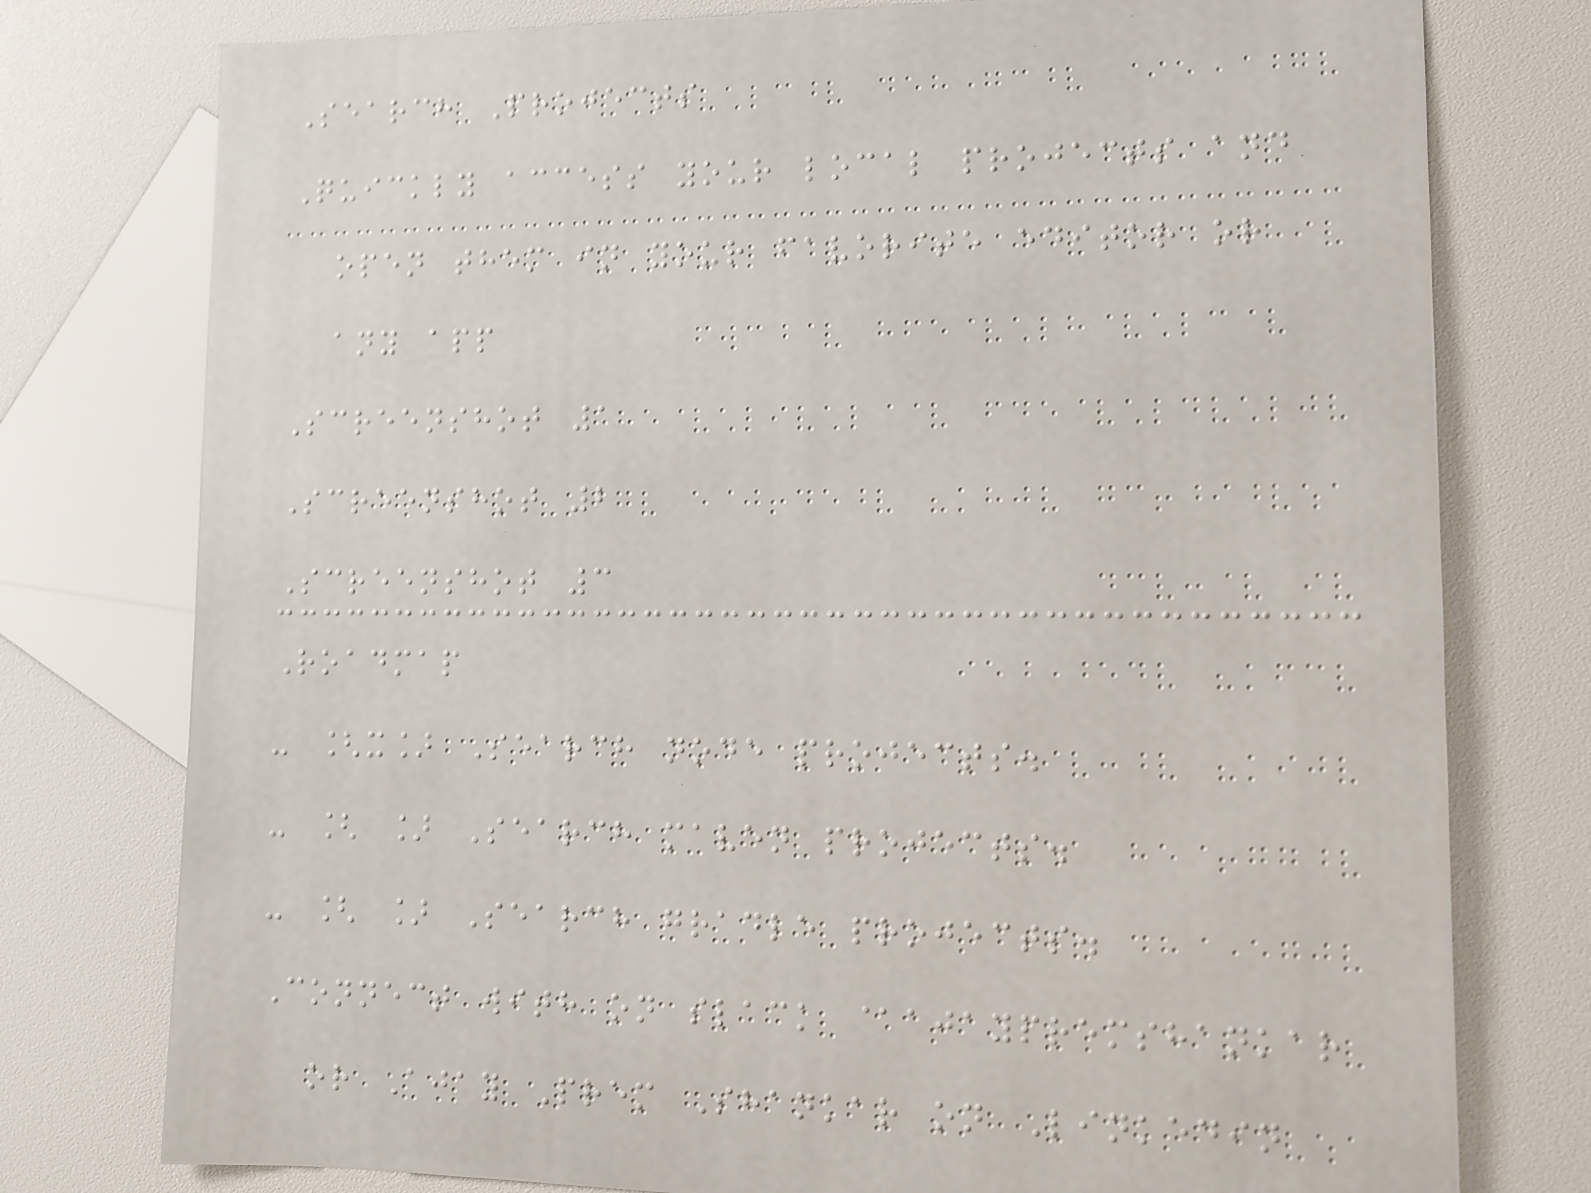Search Projects
Quickly access your local projects and
open them in your favorite editor or
any app
Screenshot 1
Screenshot 2
Screenshot 3
Roadmap
- [x] Search node projects.
- [ ] Search maven projects.
- [ ] Search gradle projects.
Connect with on slack @ajaypremshankar
or Ajay Prem Shankar on Linkedin
